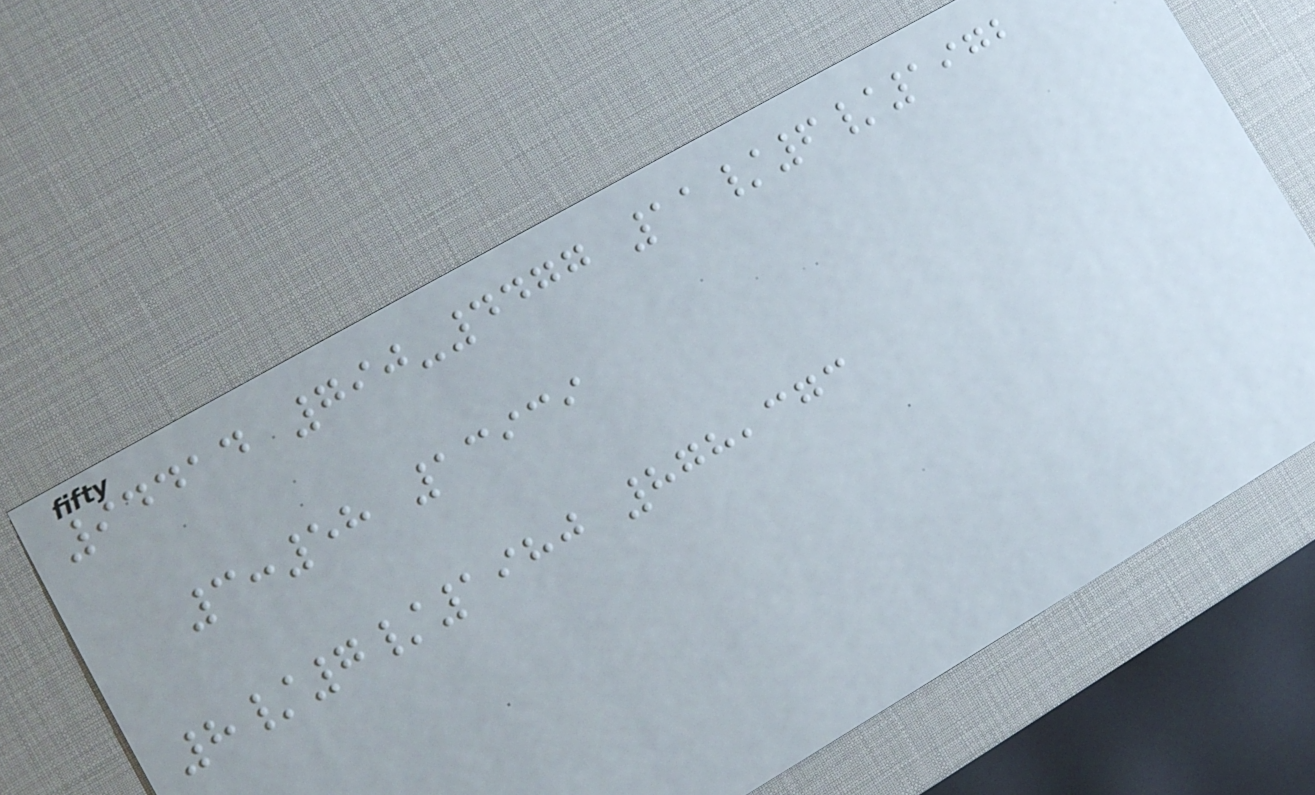94414 790-4477 11/6/1972
3:58 13939
8/7/1980 878,373
